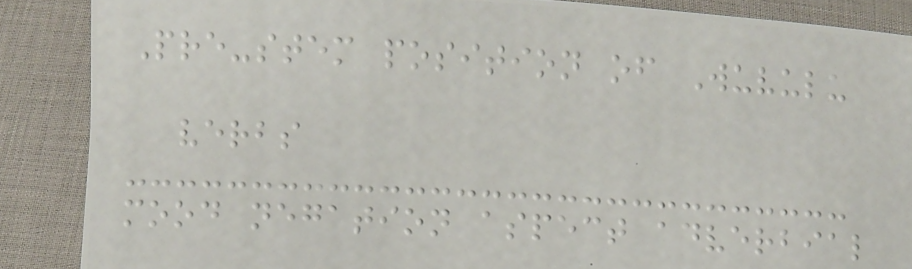Pre-stem position of Wuvulu
verbs
mood negation aspect adverbial
